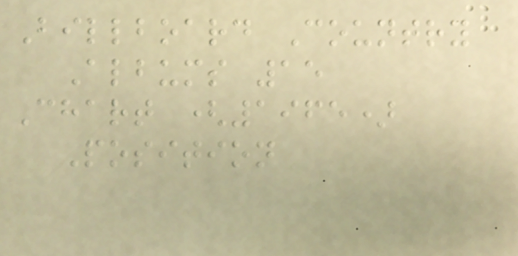Billboard Country
Albums 15
Chart (1965)
Position
